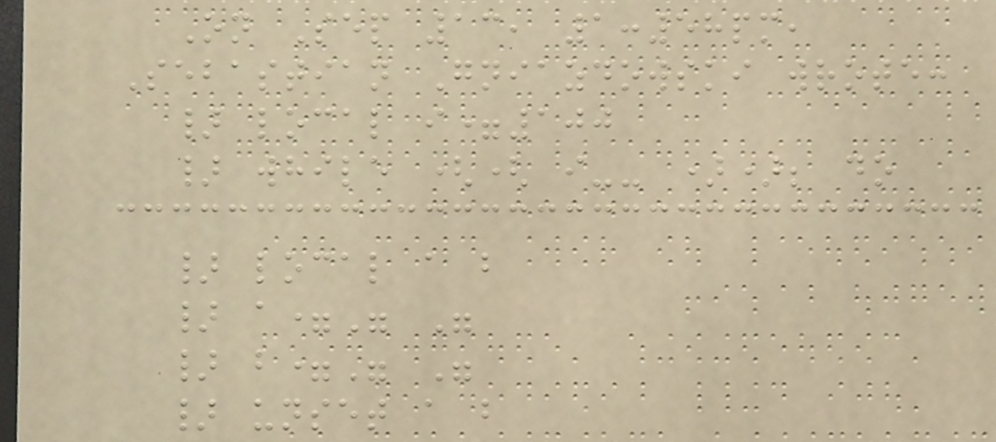On Sep 13, 1:58pm,
Sebastian Gniazdowski wrote:
} local i=100
} while (( i-- )); do
} local a b
} a=" "
} b=" "
} unset a b
